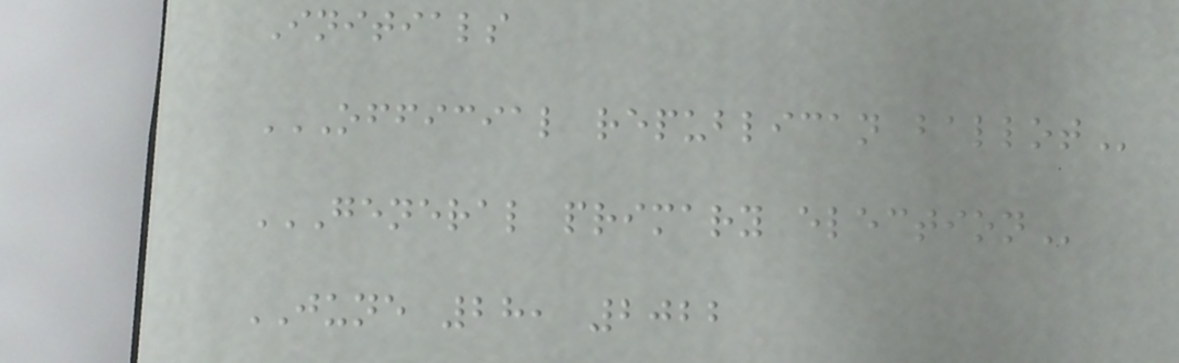Initials
OFFICIAL REPUBLICAN BALLOT
GENERAL PRIMARY ELECTION
JUNE 28, 2022
